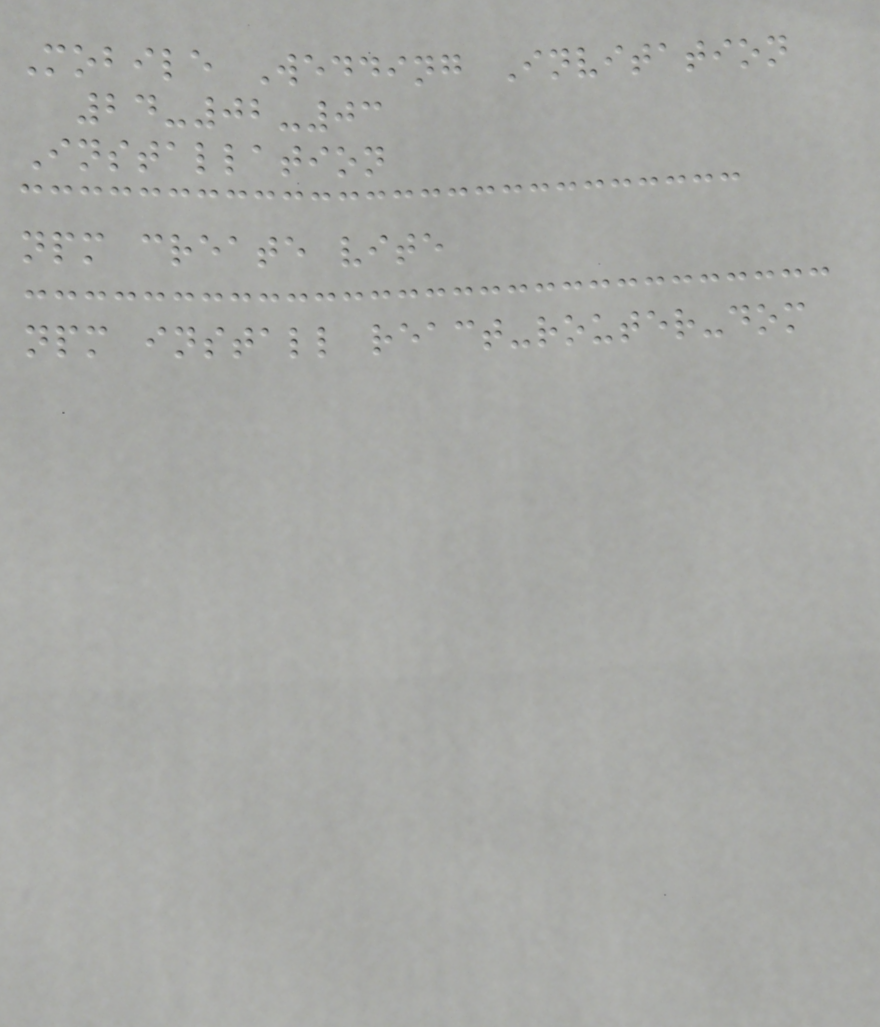Mobile Wedding Invitation
24-02-03
Installation
npm create vite
npm install react-router-dom
